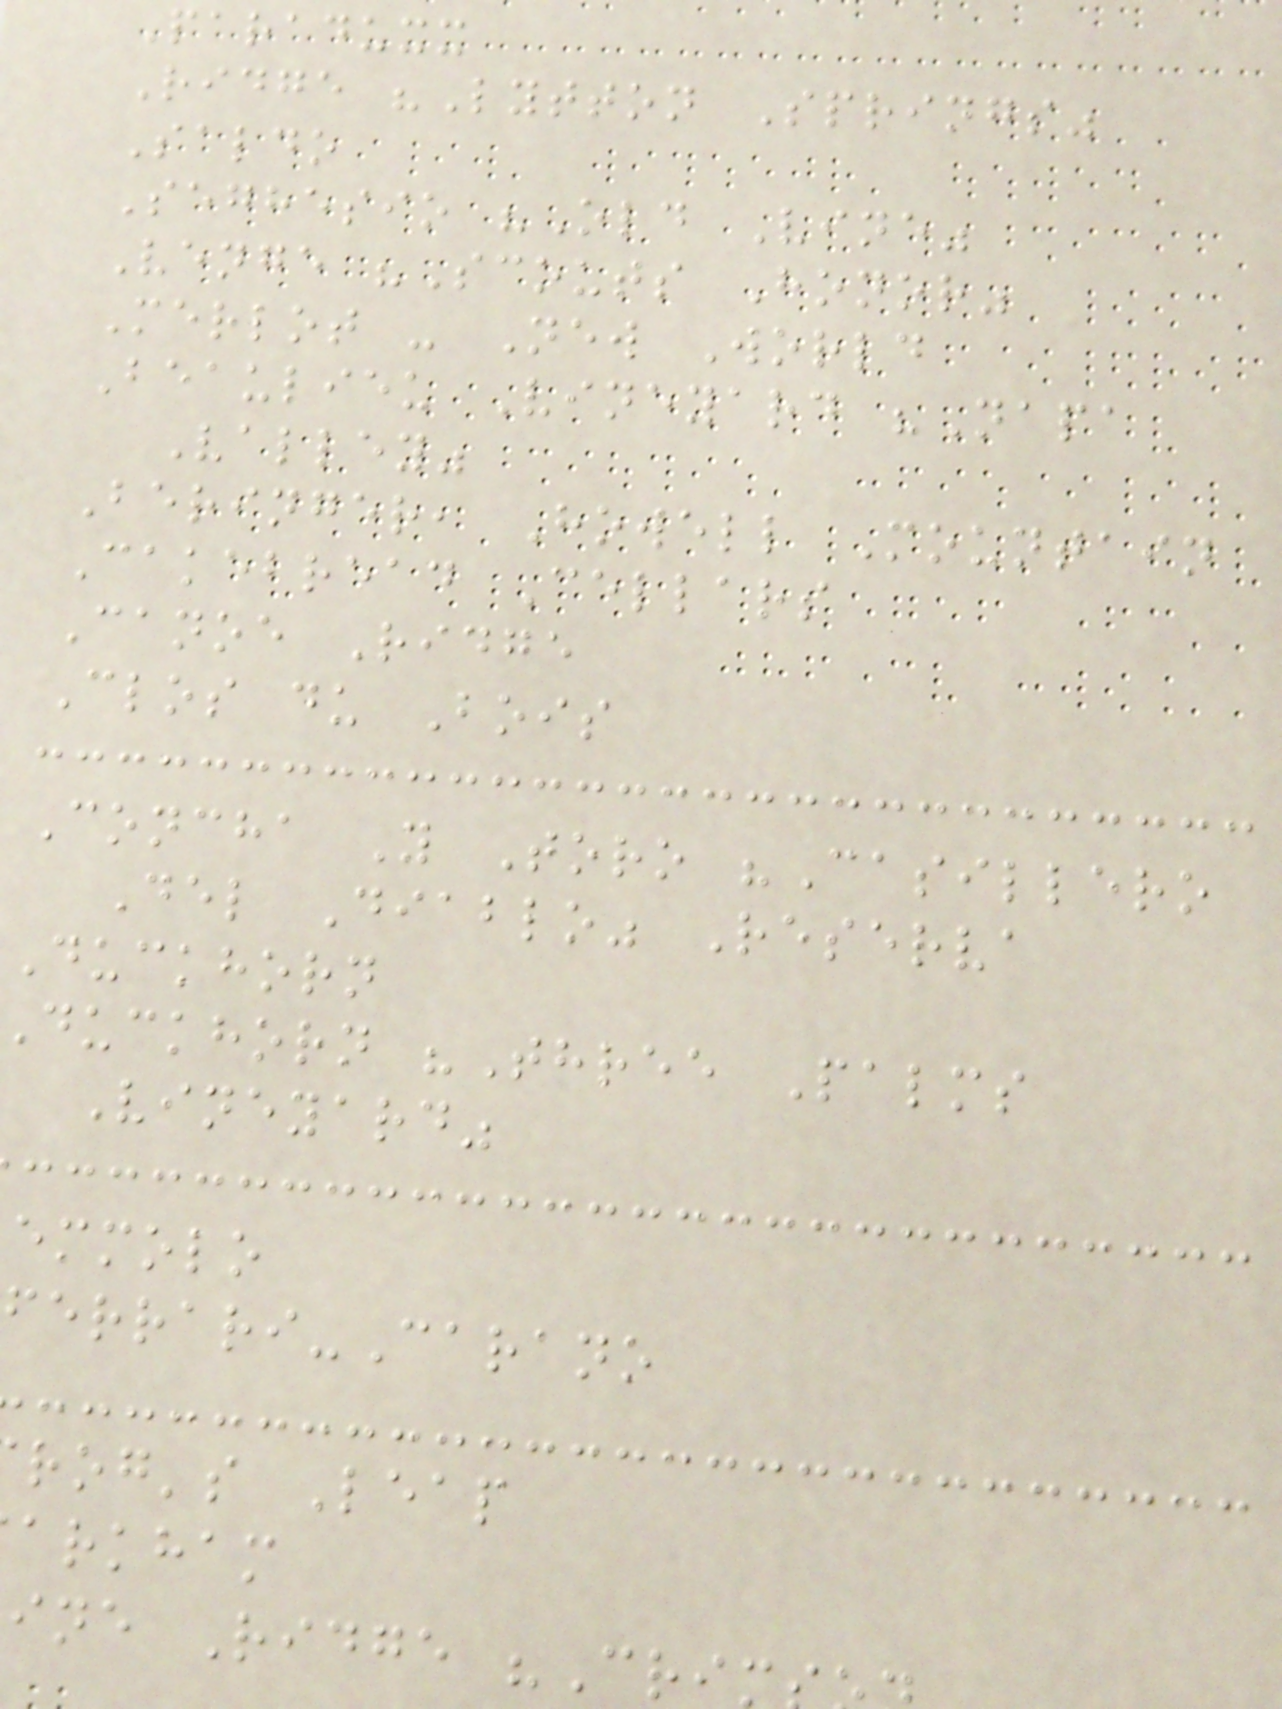Paraduxx
Ridge "Lytton Springs"
Saldo
Seghesio "Old Vine"
Venge "Scouts Honor"
Merlot - New World
Beaulieu Vineyard "Napa
Valley"
Beringer, Howell Mountain
Cakebread Cellars
Canoe Ridge
Clos du Bois
Concha Y Toro "Casillero
Del Diablo" Reserva
Duckhorn
duckhorn "Three Palms
Vineyard"
emmolo
errari-Carano
rog's Leap
arkham
ine Ridge "Cri
